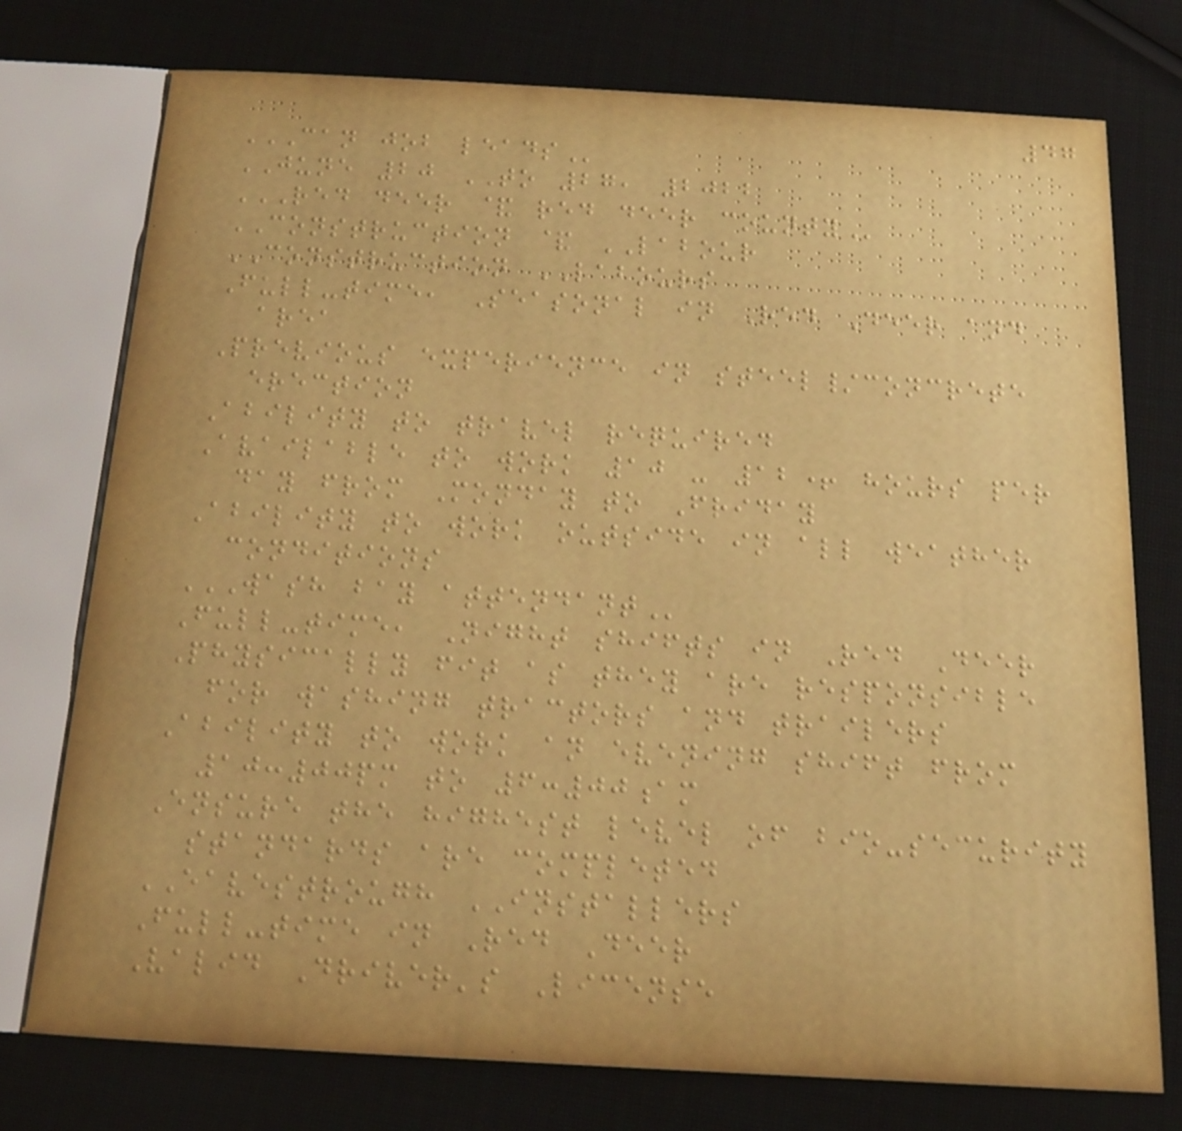47
CAN JOB LEADS
JUNE 20 TO 27, 2022
RED DEER & RED DEER COUNTY
CONSTRUCTION & LABOUR
CONSTRUCTION LABOURS
Full-time, Seasonal in Red Deer and
area
Previous experience in steel/concrete
erection
Ability to travel required
Available to work 10 - 12+ hours per
day from Monday to Friday
Ability to work outside in all weather
conditions
WASH BAY ATTENDANT
Full-time, Night shifts in Red Deer
Physically fit as they are responsible
for washing tractors and trailers
Ability to work an evening shift from
10:00pm to 6:00am
Ensure the highest level of bio-security
standards are completed
EAVESTROUGH INSTALLERS
Full-time in Red Deer
Valid Driver's License
